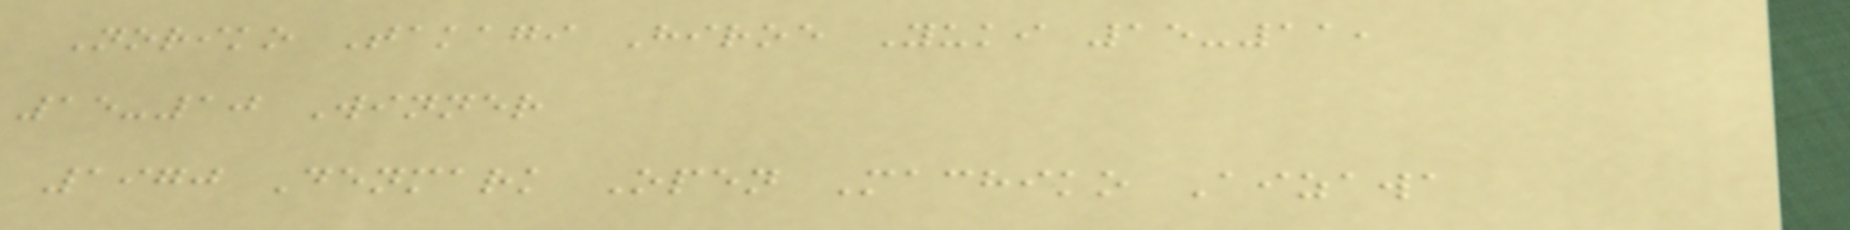Noriko Takagi Hiroe Yuki 15-11,
15-10 Winner
1970 Denmark Open Machiko Aizawa
